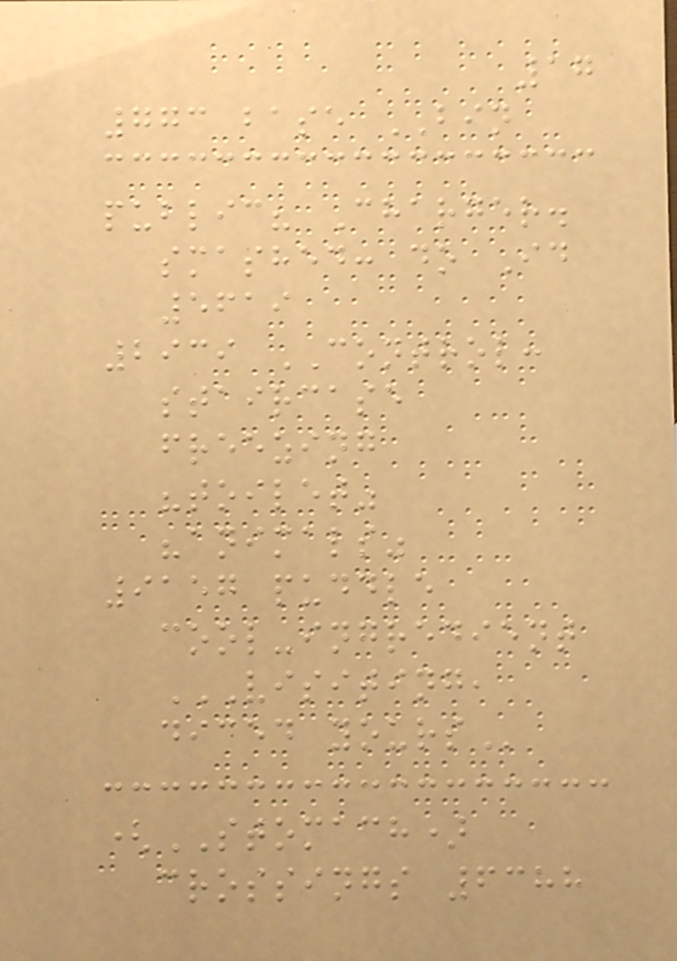17
773 base BIN
public? Charger.
smashed: do Id
5619
2939 CONTROL:
staircase
freezing
"toilet"
"animals"
9157 puddle
cool-ingredient
VISITING,
DICED YOURS
(STOMACH)
crossings 6388
